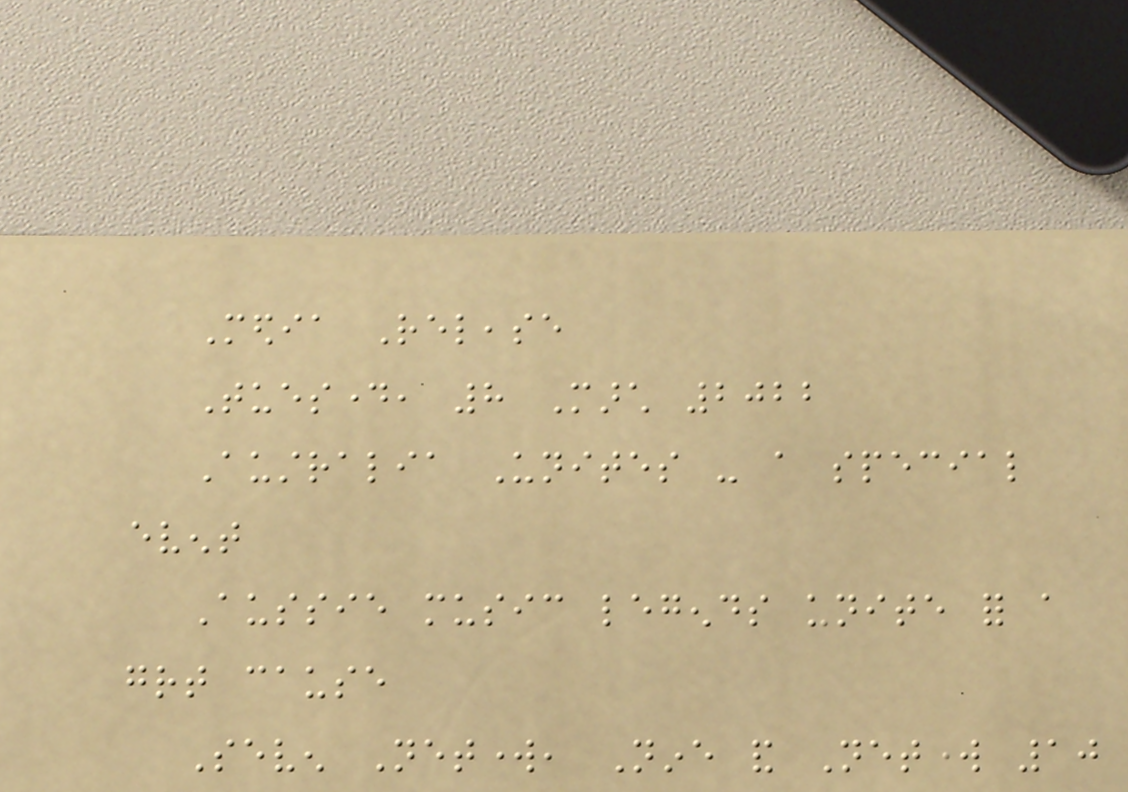Media Release
Tuesday, 8 March 2022
Australia Unites - a special
event
Aussie music legends unite for a
great cause
Seven Network, Nine and Network 10
